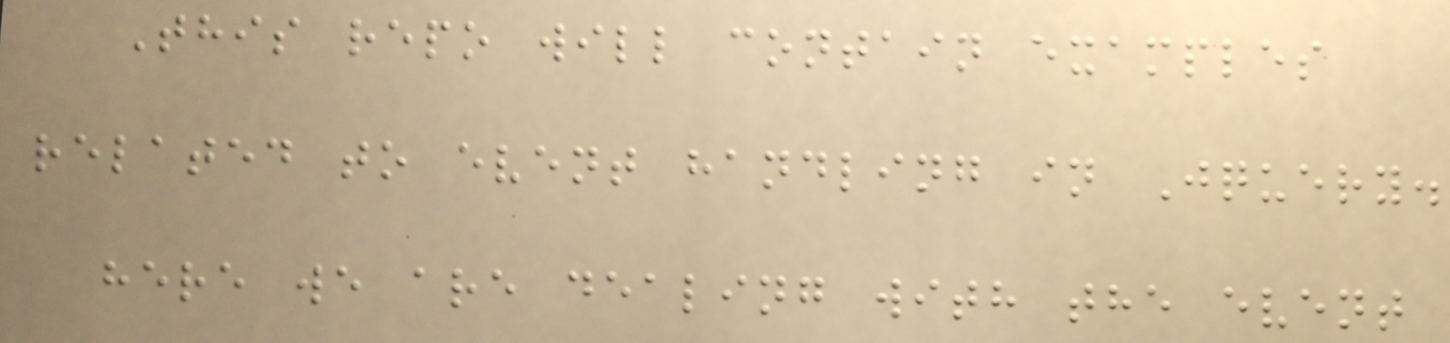This repo will contain examples
related to event handling in Jquery.
here we are dealing with the event
